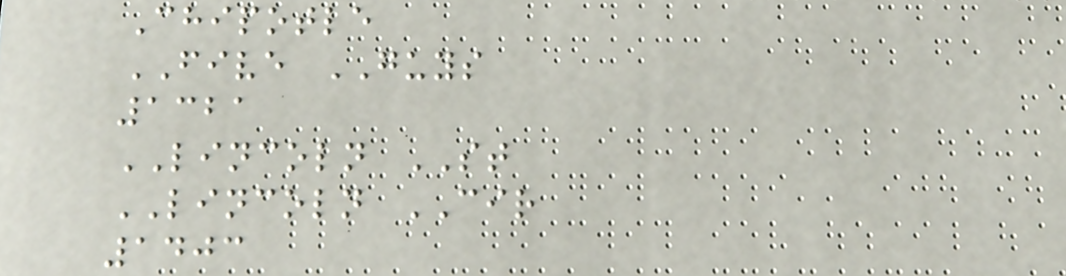Chipotle
FIVE GUYS
1321
LINCOLN ST
LINCOLN CIR
1403
